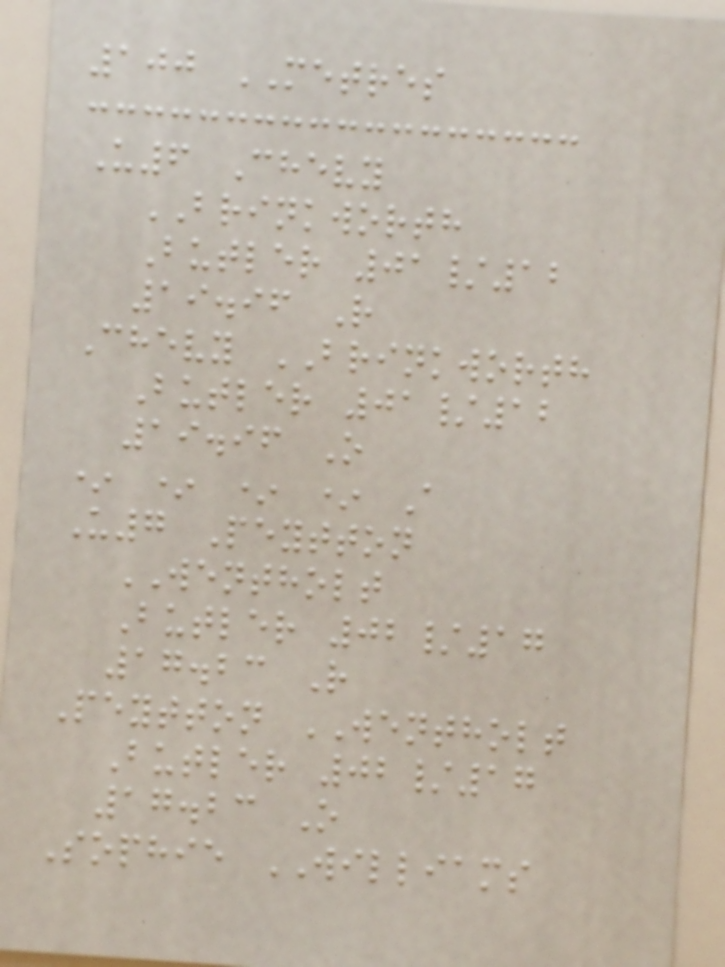100 METRES
U6 Chevy
BRINKWORTH
Butler 01/12
19.96 R
Chevy BRINKWORTH
Butler 01/12
19.96 O
* * * * A
U7 Peytton
WENTHOLT
Butler 02/17
17.23 R
Peytton WENTHOLT
Butler 02/17
17.23 O
Sophie WILLIAMS
